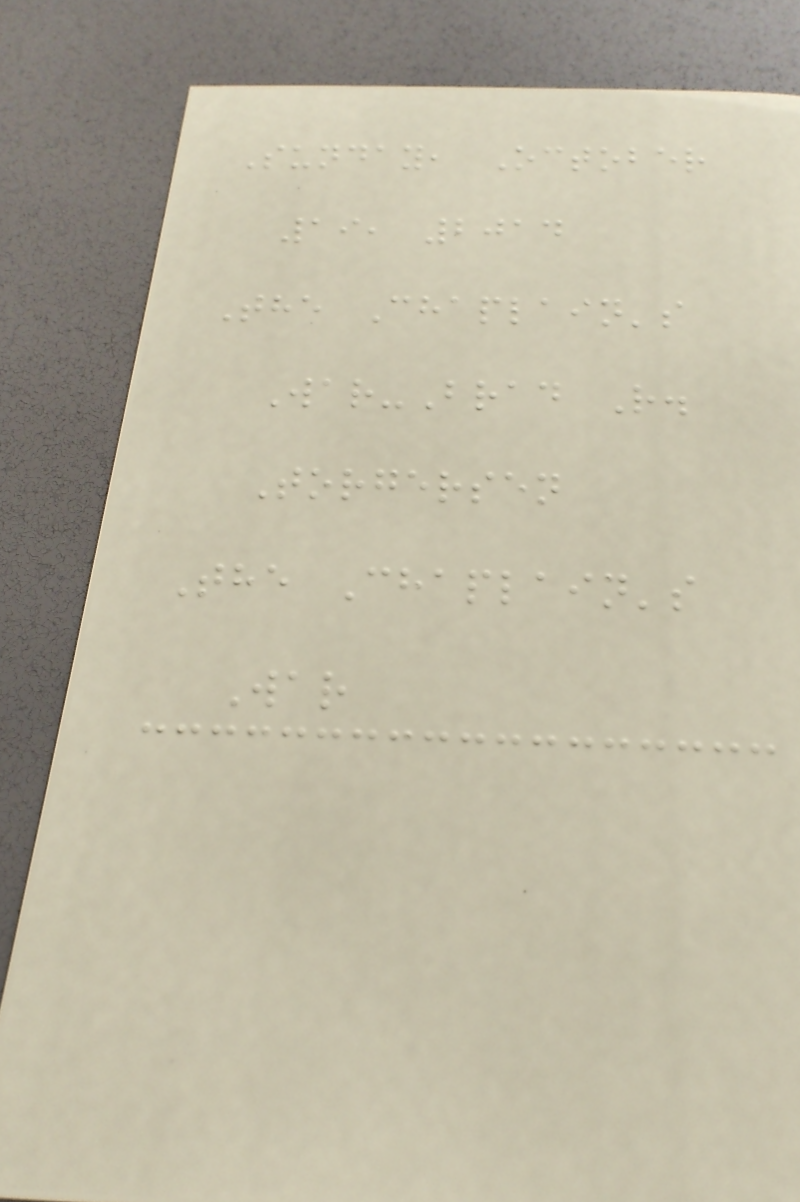Sunday, October
19, 2014
The Chaplain's
War-Brad R.
Torgersen
The Chaplain's
War
